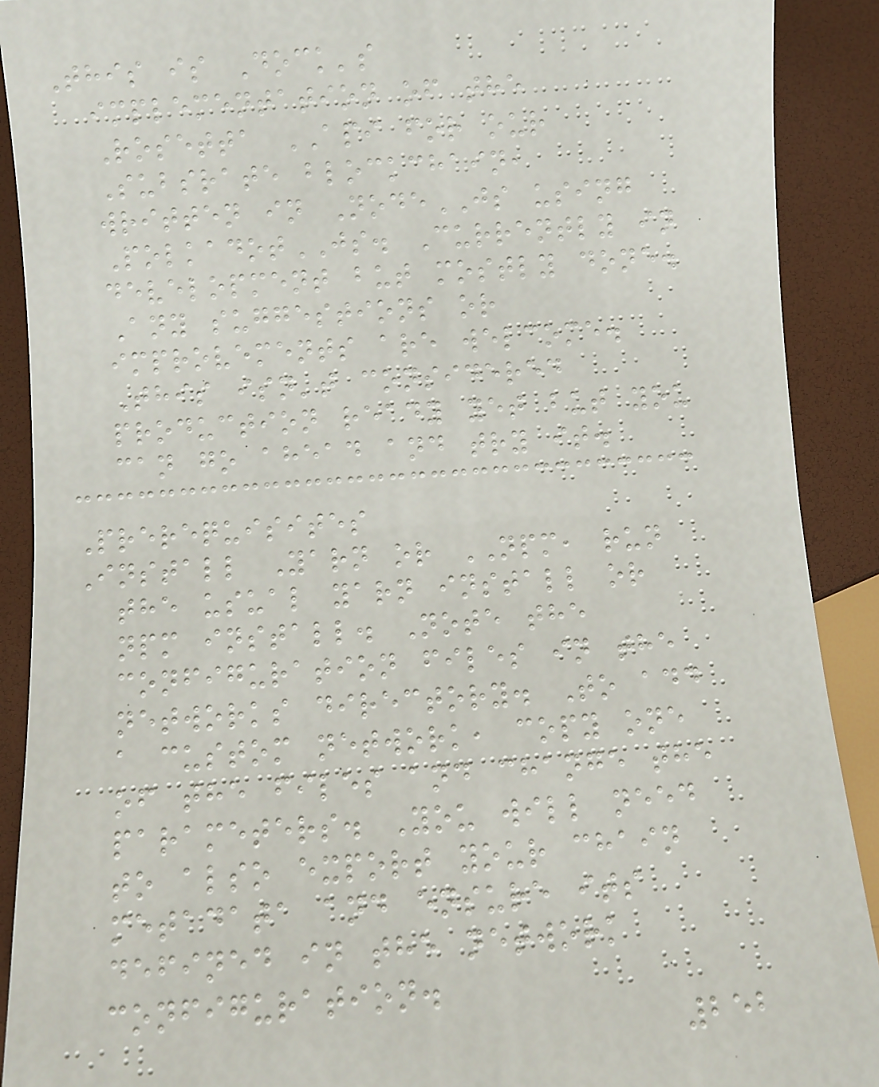This is Dock's
implementation of the
Rosetta API for our
Subsrate blockchain,
written in NodeJS using
PolkadotJS. Currently in
development but mostly done.
Any suggestions or
improvements are welcome.
This isn't considered
production ready yet but you
can go ahead and try it.
Prerequisites
Install Yarn or NPM, run
the usual yarn install or
npm install. Note the
configuration files in the
networks directory. To add
a custom network, copy one
of the files and change the
parameters. You will need
to also export your chain
metadata and ensure its
defined in the network
configuration.
252
